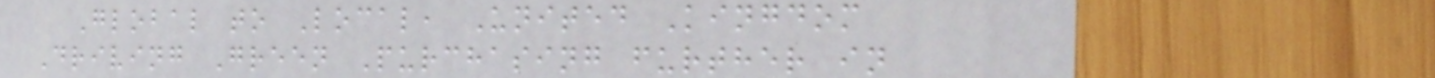Global to Local, United Kingdom
Driving Green Purchasing further in
